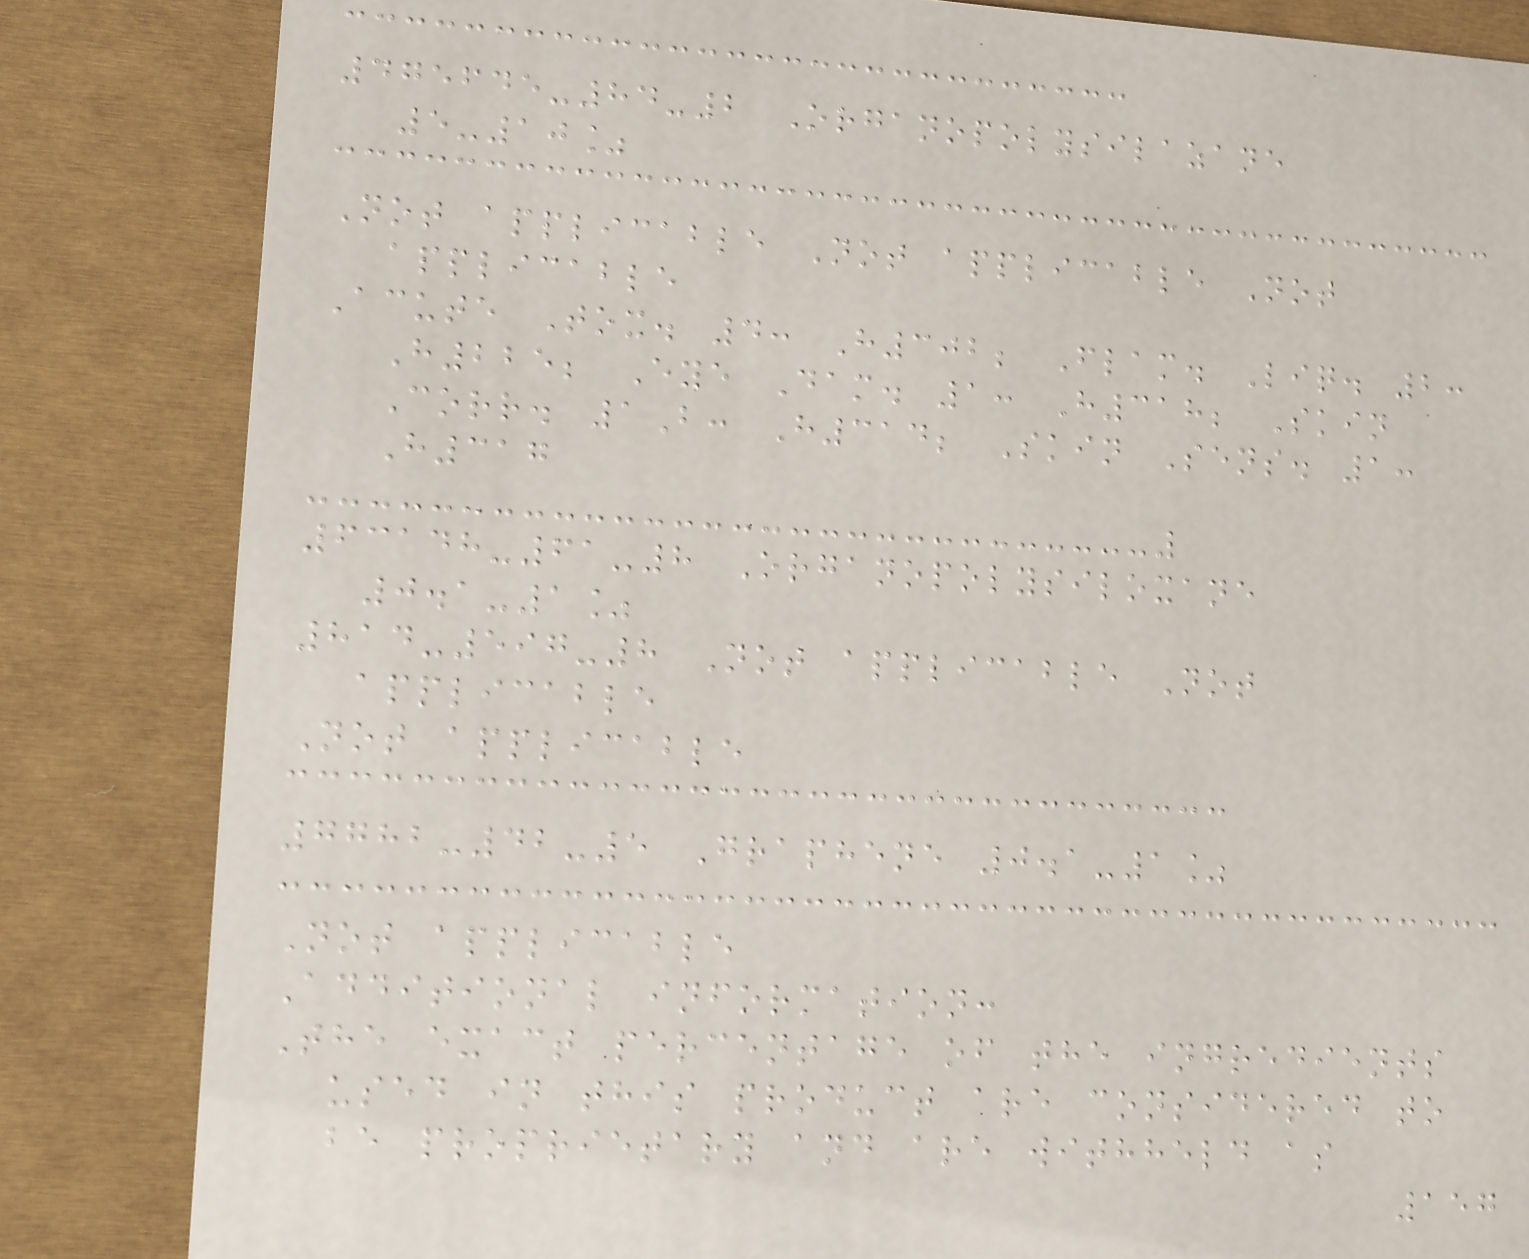475645-84-2 Organopolysilazane
5-10%
Not applicable Not applicable Not
applicable
Acute Tox. 4: H302; Flam. Liq. 2:
H225; Eye Dam. 1: H318; Skin
Corr. 1B: H314; Skin Sens. 1:
H317
63148-61-8 Organopolysiloxane
0.1-1%
814-597-8 Not applicable Not
applicable
Not applicable
7782-42-5 Graphene 0.1-1%
Not applicable
Additional information:
The exact percentage of the ingredients
used in this product are considered to
be proprietary and are withheld as
157
